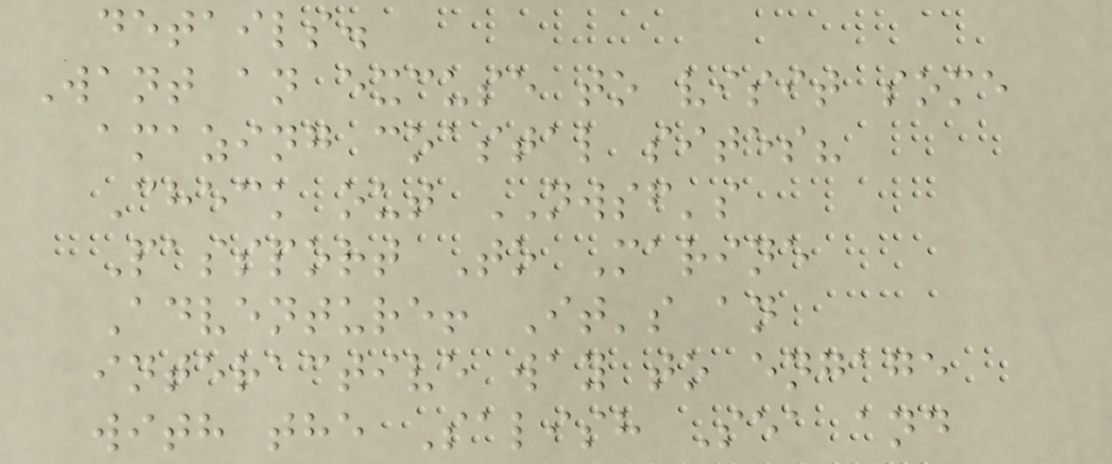details.
Want an excuse to visit some
amazing coastal sites?
Check out NWSF's
Passport To Marine
Adventure! It's an
interactive way to engage
with the Salish Sea and
